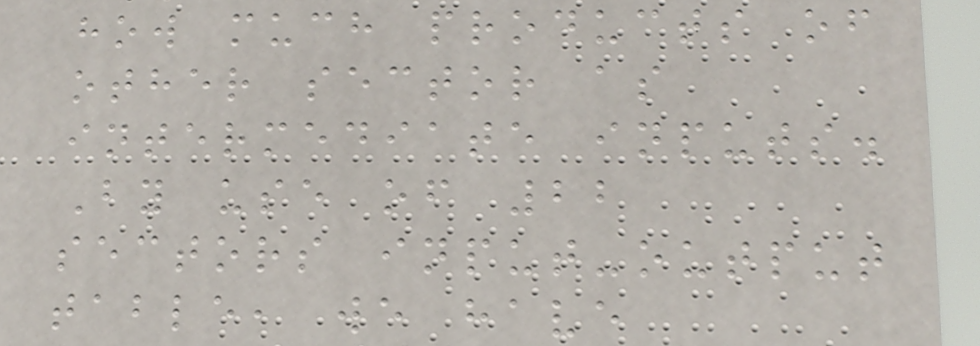how much products of
other sector as
intermediate inputs.
By use of 22
sectors input-output
table, we have
